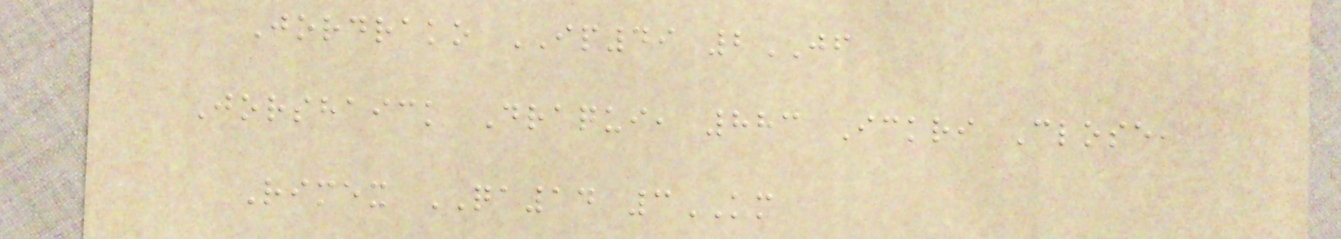Jordrako IP49 2JF
Jorshaick Draqui, 883 Ickri Close,
Rimex QA14 3KM
